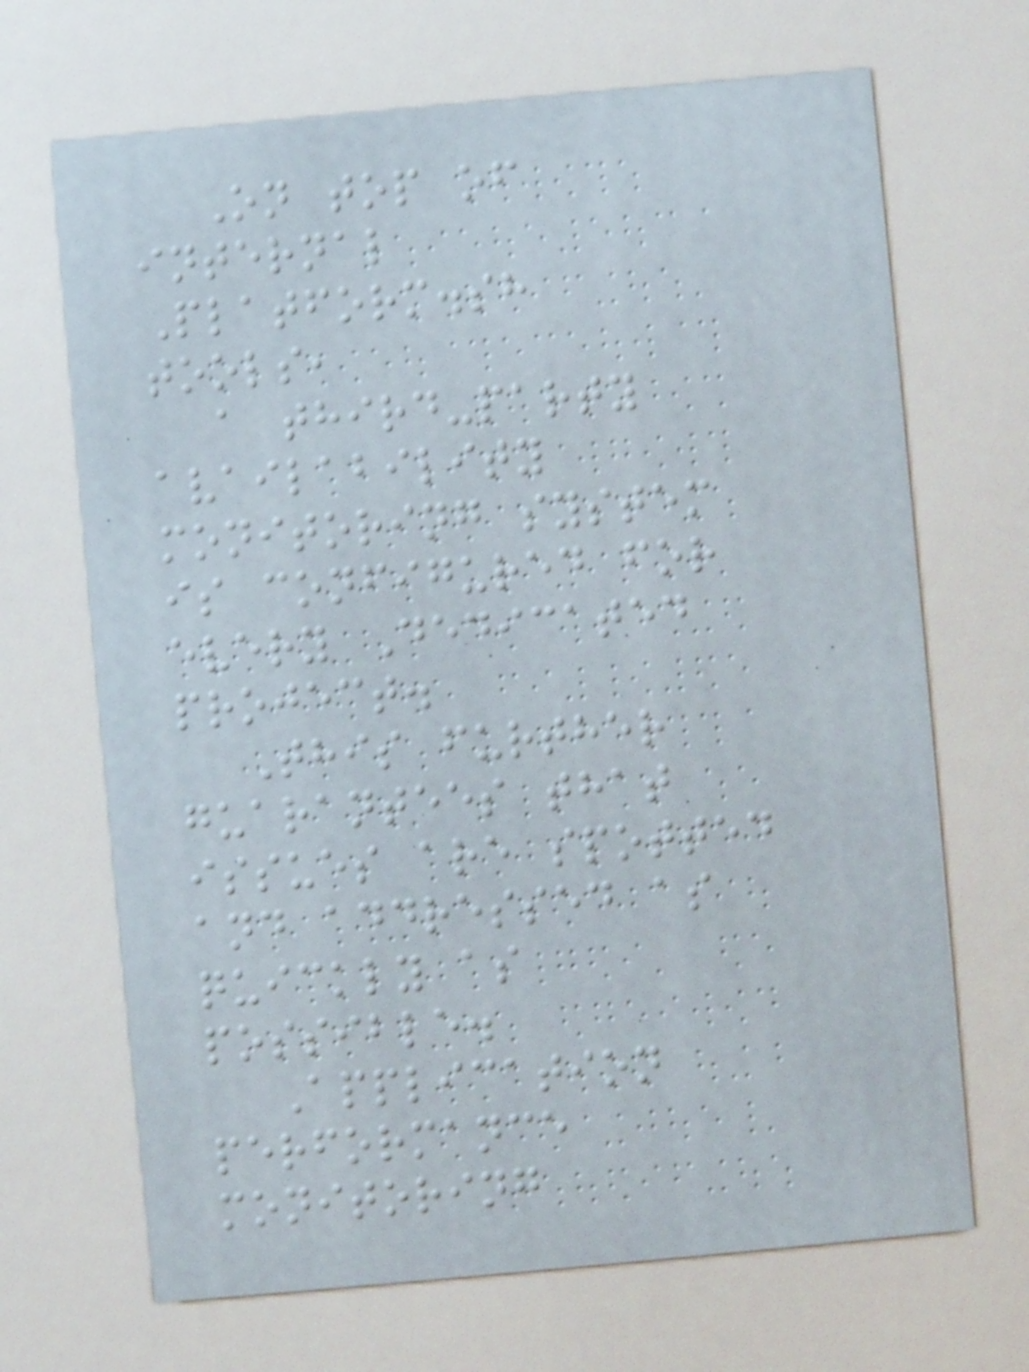On top of
internal
Platform.sh
tools,
a third-party
availability
monitoring system
is configured for
every Dedicated
project.
This further
guarantees that
issues are spotted
and addressed as
quickly as
possible.
Application
performance
monitoring
